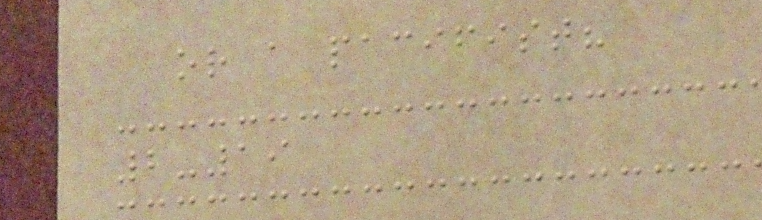or a pacifist?
2-19
